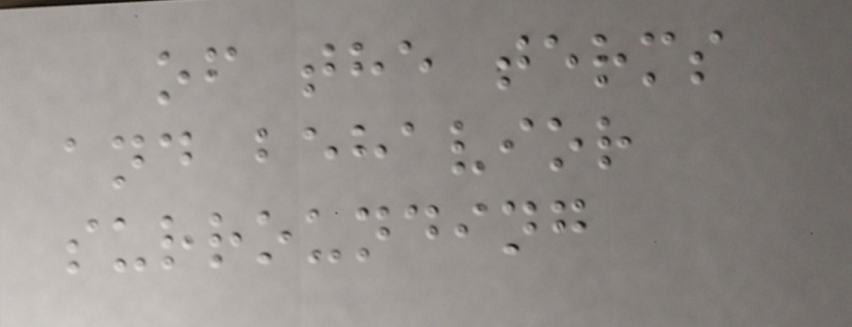of the terms
and behavior
surrounding
